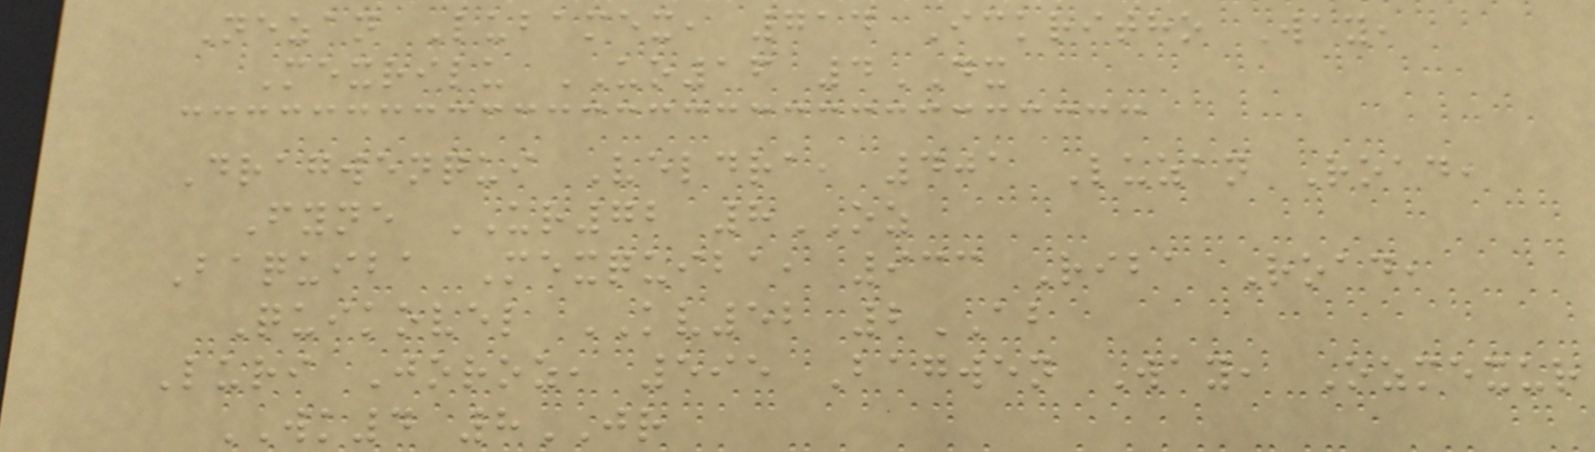Nezan Lubamex, 714 Ickritho Way,
Mexrilu UO16 4DX
Dragwenqui Veldra, 401 Luzan Road,
Fyne UR72 8OZ
Baquiba Mexquiba, 933 Riba Road,
Quikovel KV52 2AB
Luri Joroz, 595 Bagwen Way, Ozmexur
WK4 8JR
